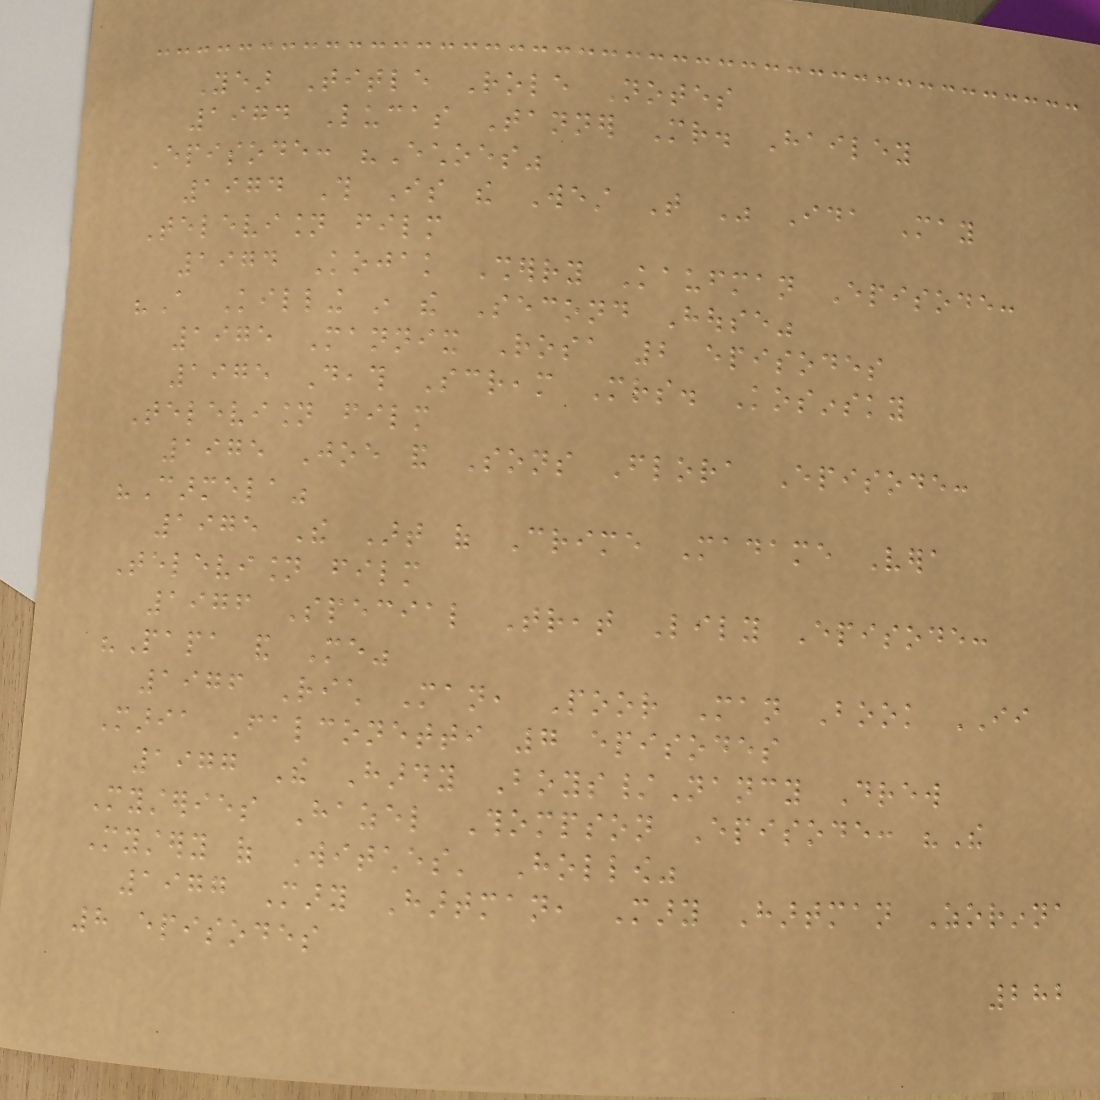Year Title Role Notes
1974 Lucas Tanner Mr. Hailey
Episode: "Echoes"
1974 This Is the West That Was Ida May
Television film
1974 Kojak Sherry Kaufman Episode:
"A Killing in the Second House"
1975 Mannix Rosa 2 episodes
1975 Death Scream Mrs. Kosinsky
Television film
1975 Joe and Sons Flora Episode:
"Carmela"
1975 The Art of Crime Madame Vera
Television film
1976 Special Treat Lily Episode:
"Papa and Me"
1976 Rich Man, Poor Man Book II
Maria Falconetti 7 episodes
1977 The Hardy Boys/Nancy Drew
Mysteries Hazel Thompson Episode: "The
Mystery of Witches' Hollow"
1977 Mary Hartman, Mary Hartman Zorinna
8 episodes
282
